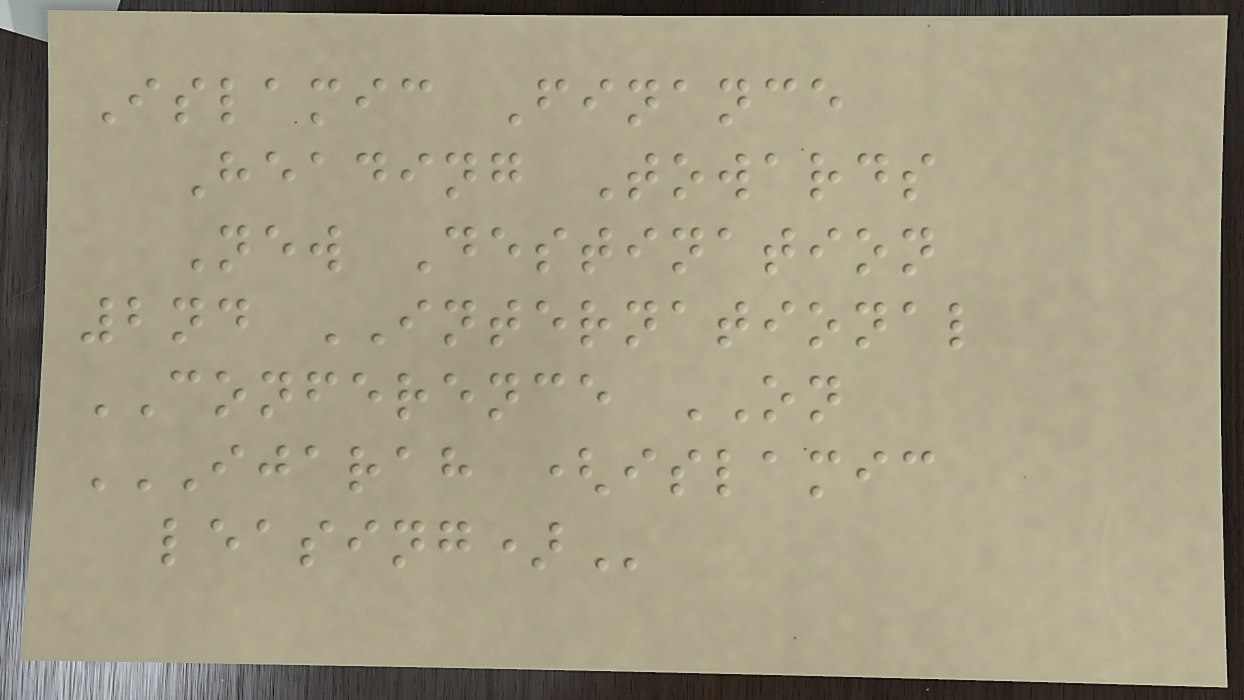Islamic Finance
Heading Towards
New Destination
2nd INTERNATIONAL
CONFERENCE ON
IJARAH (ISLAMIC
LEASING)
